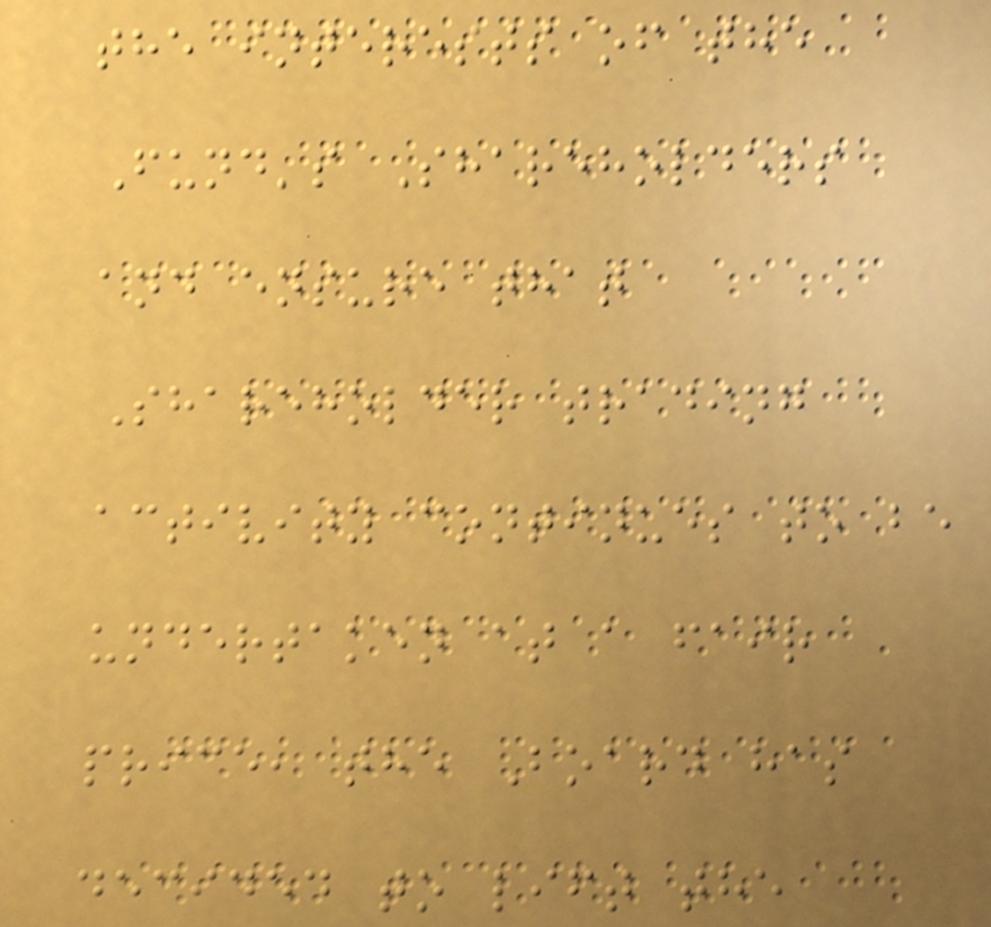the interests of the
Fund's Shareholders
and ensure that
Shareholder trading
activity continues to be
undertaken at a fair
price, the Board has
decided to lift the
